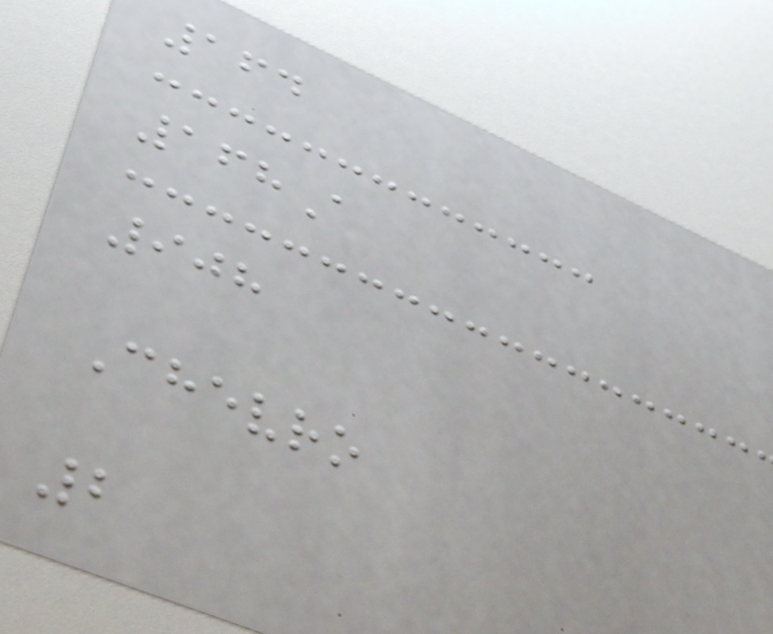164
168A
908
Chevro
2
